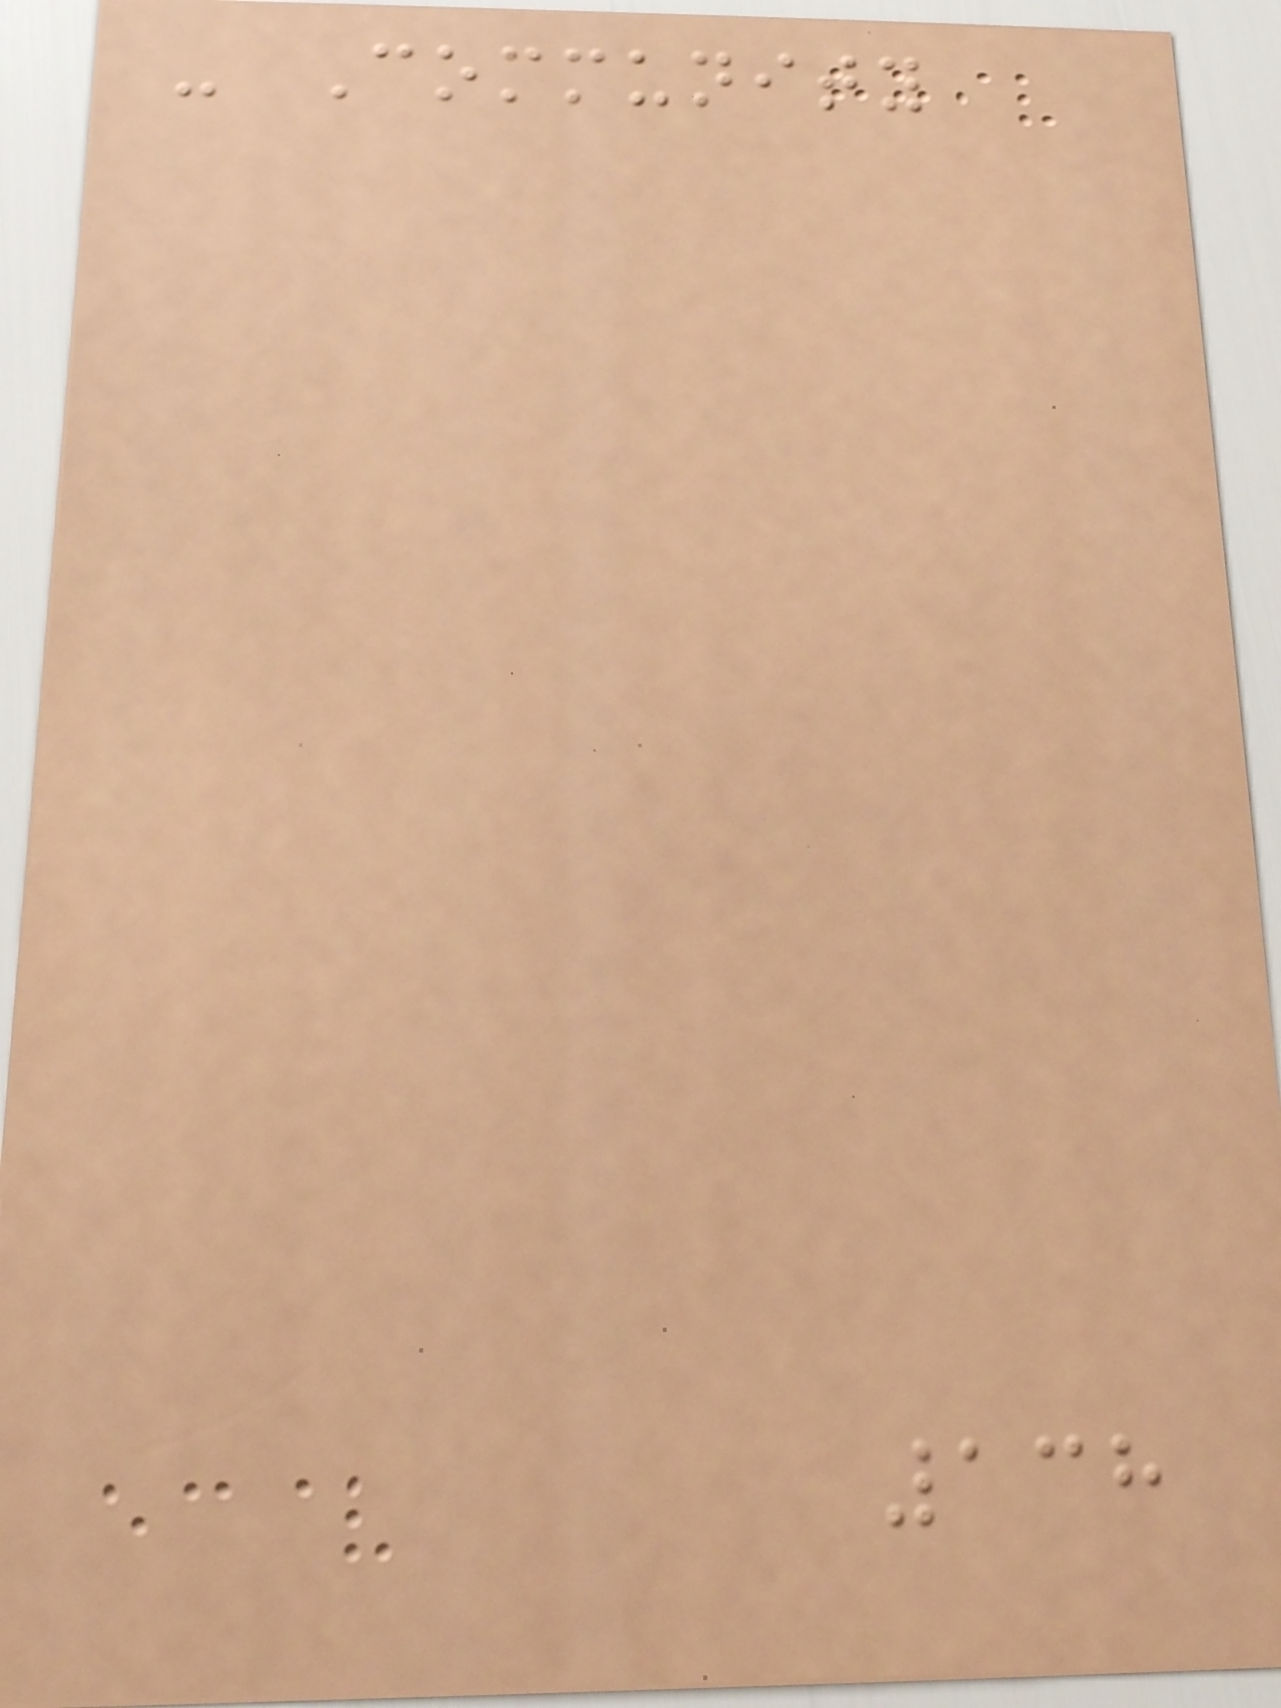- Community
138
